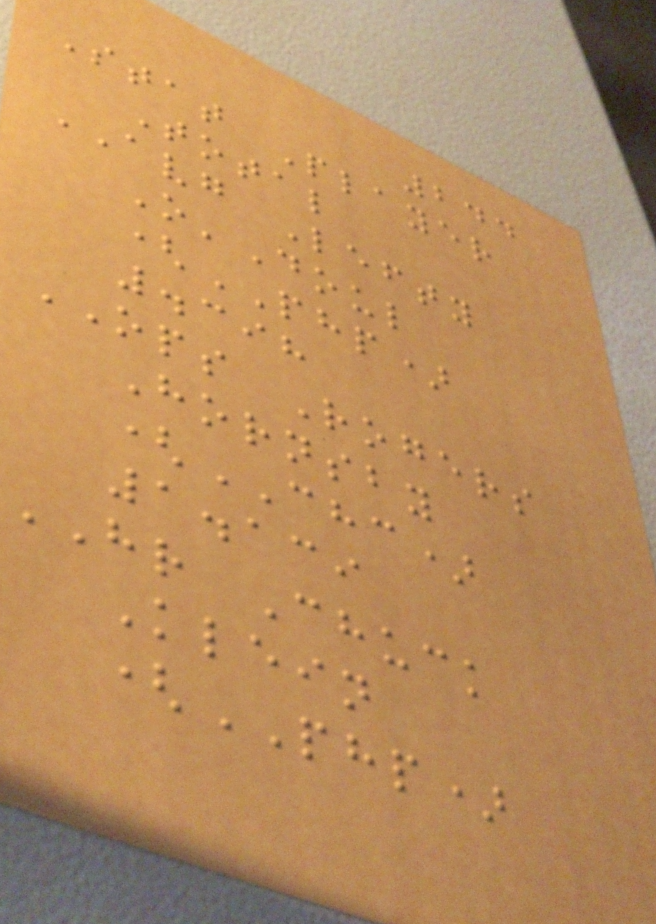244
Stat Player
Total
AVG Lefty
O'Doul
(PHP)
.398
OPS Rogers
Hornsby
(CHC)
1.139
HR Chuck
Klein
(PHP)
